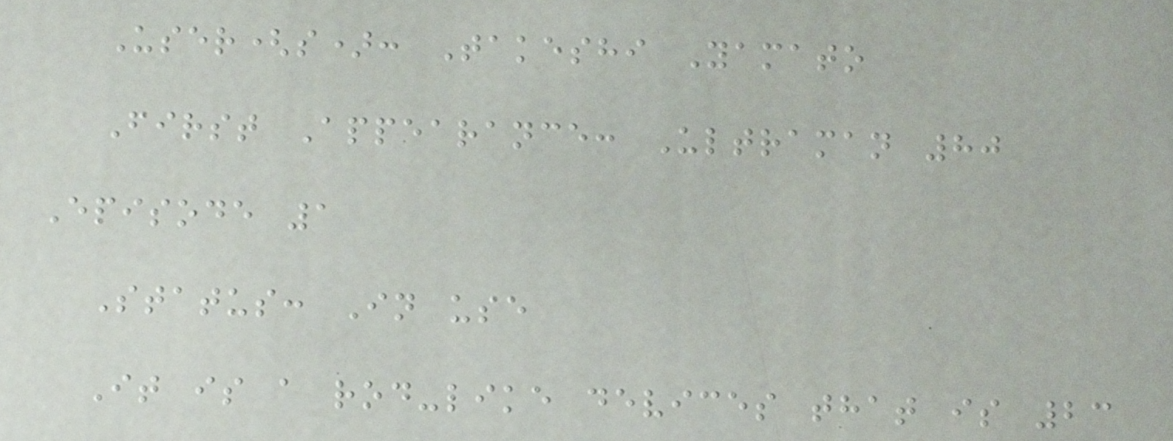User(s): Takeshi Yamato
First Appearance: Ultraman 80
Episode 1
Status: In use
It is a rod-like devices that is 23
